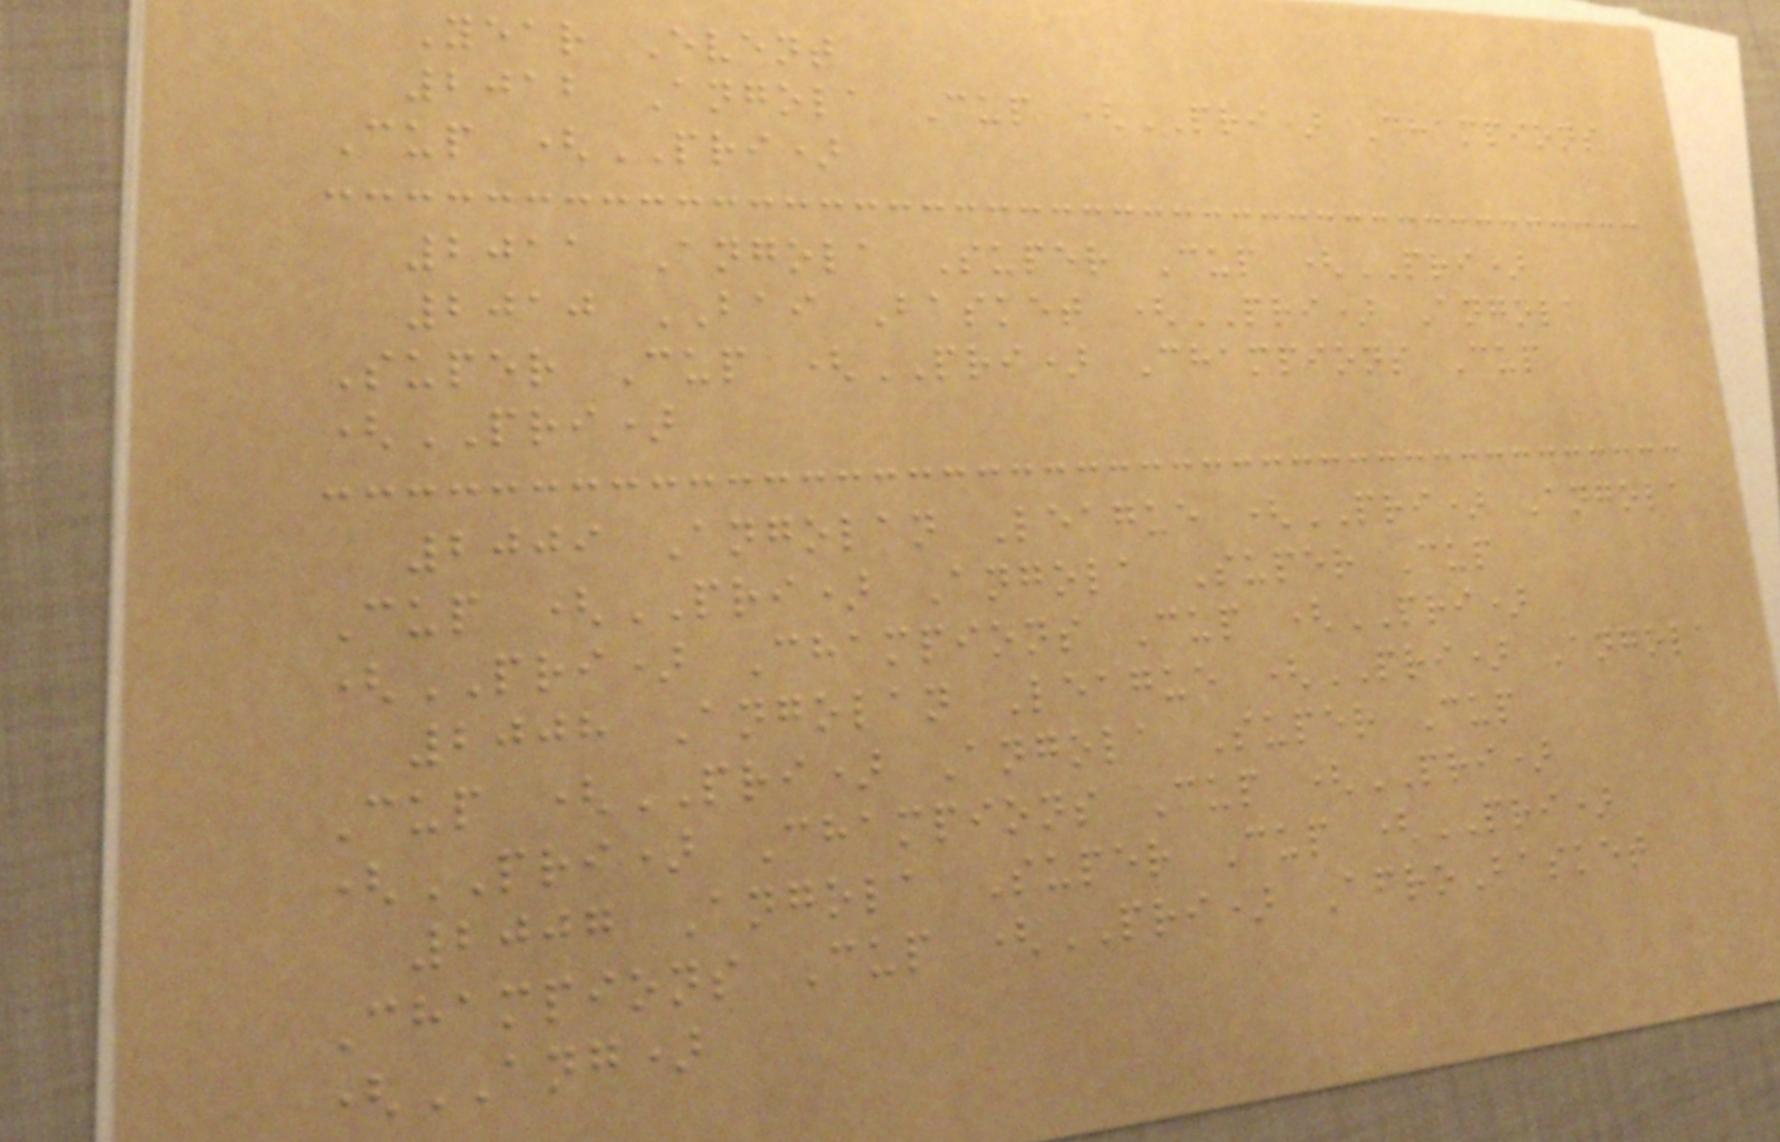Year Event
2012 Angola Cup (PRI) Champions
Cup (PRI)
2011 Angola Super Cup (PRI)
2010 BAI Basket (PRI) Angola
Super Cup (PRI) Champions Cup
(PRI)
2009 Angolan League (PRI) Angola
Cup (PRI) Angola Super Cup
(PRI) Champions Cup (PRI)
2008 Angolan League (PRI) Angola
Cup (PRI) Angola Super Cup
(PRI) Champions Cup (PRI)
2007 Angola Super Cup (PRI)
Champions Cup (PRI) AfroBasket
(ANG)
